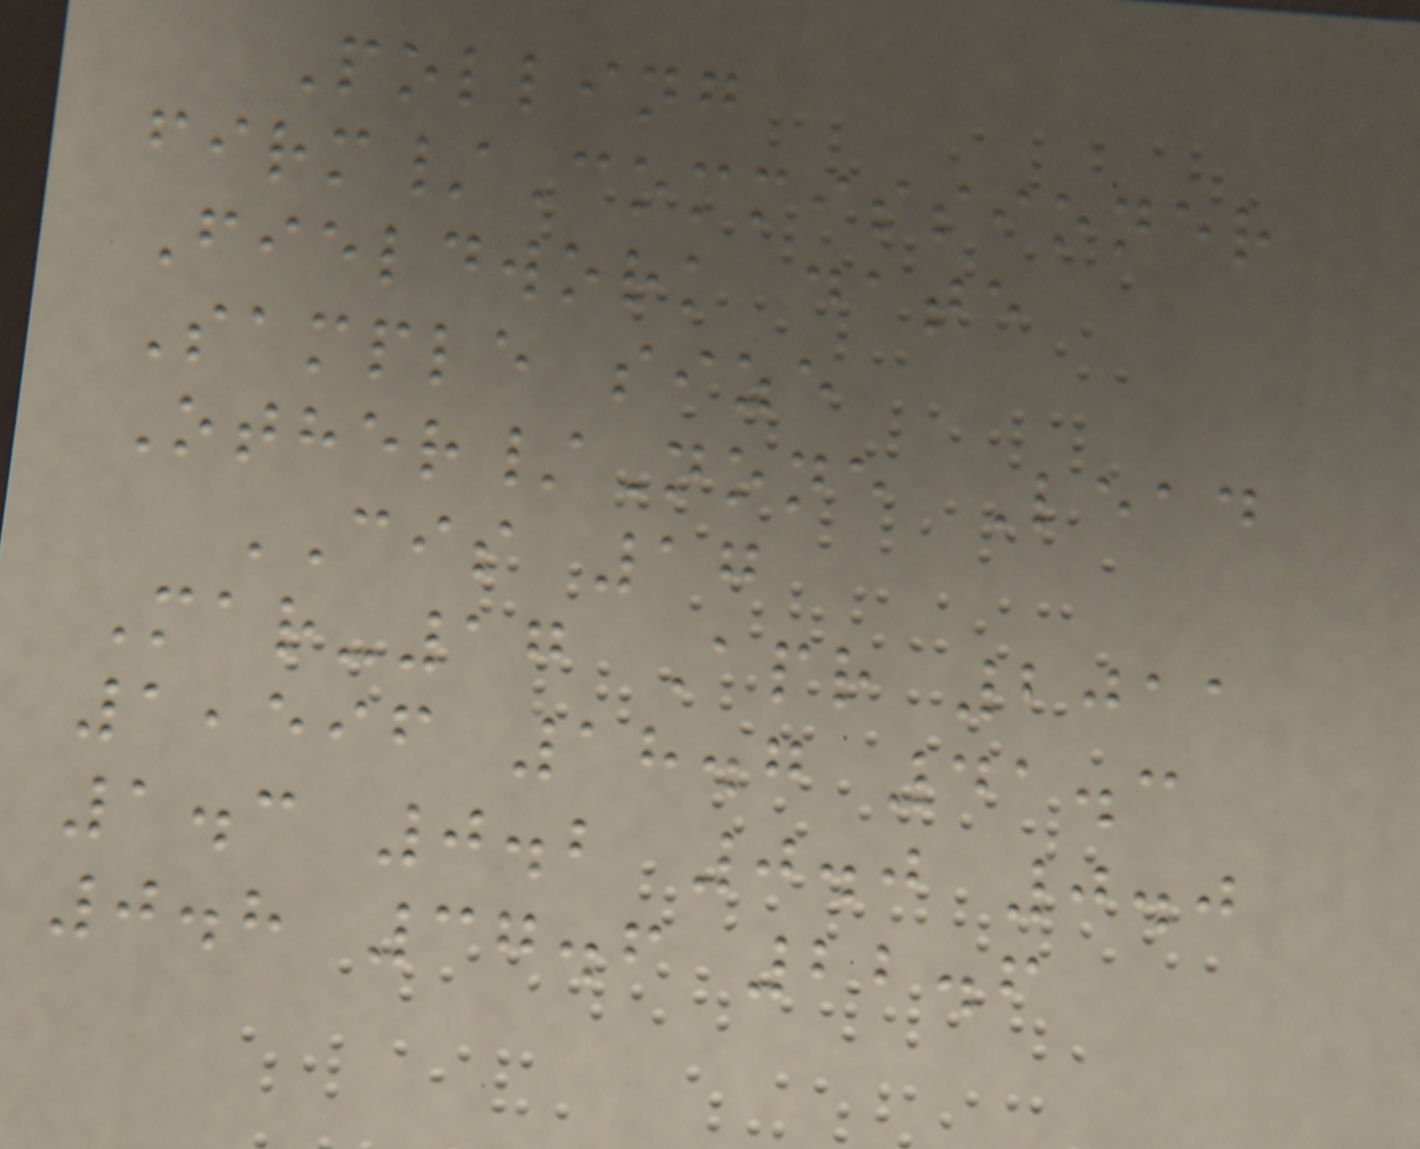Polling
firm/Commissioner
Fieldwork date
Sample size
Other/None Lead
CIS 17
Mar-17 Apr 2011
1,596 18.7 41.3
1.3 0.2 0.0 0.0
0.8 37.6 22.6
